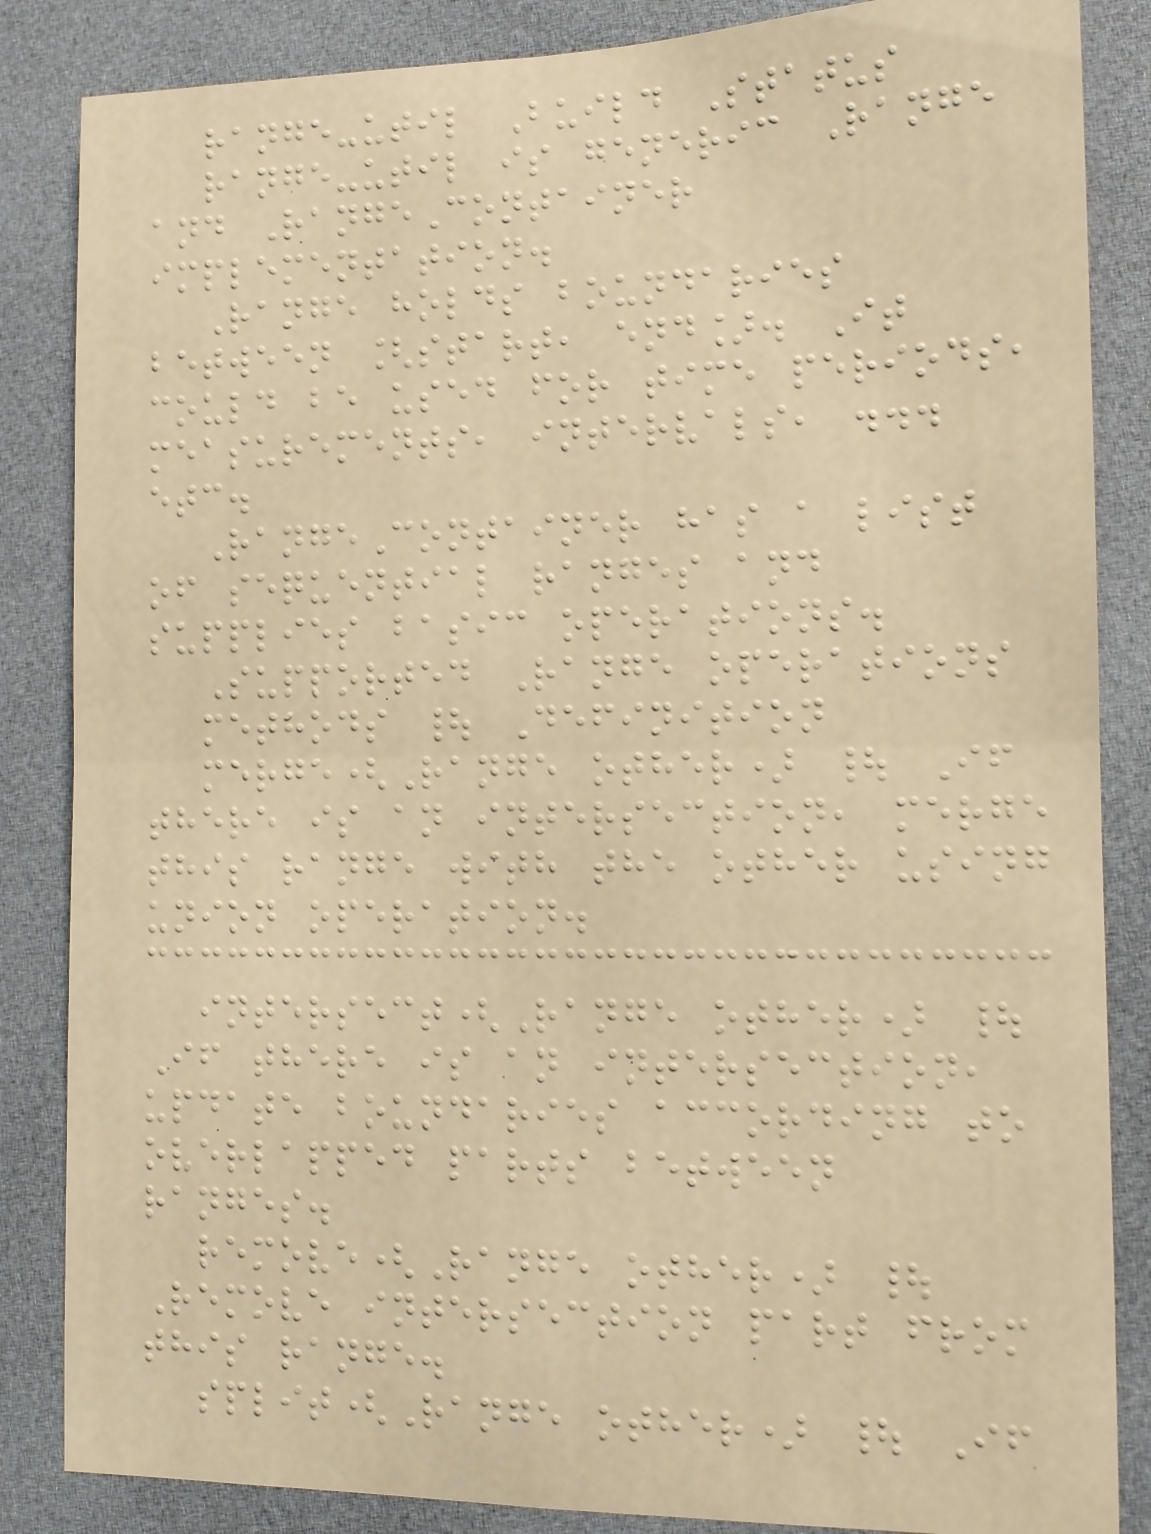range-util Build Status
range-util is generic Range
and RangeContainer
implementation.
Range holds boundaries
between [start, end]. It
could be used for time periods,
measurements, intervals, ...
etc.
RangeContainer has a list
of sequential ranges and
supplies basic operations.
Supported Range operations
methods | Definition
merge(Range other) | If
there is an intersection, merge
this range with the other using
union operation.
intersect(Range other) |
If there is an intersection,
update boundaries according to
overlapped parts between
ranges.
remove(Range other) |
Remove intersection part from
this range.
split(Range other) | If
